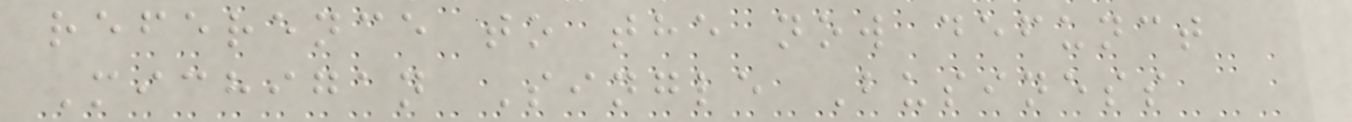reference to the now defunct
Michigan Single Business
